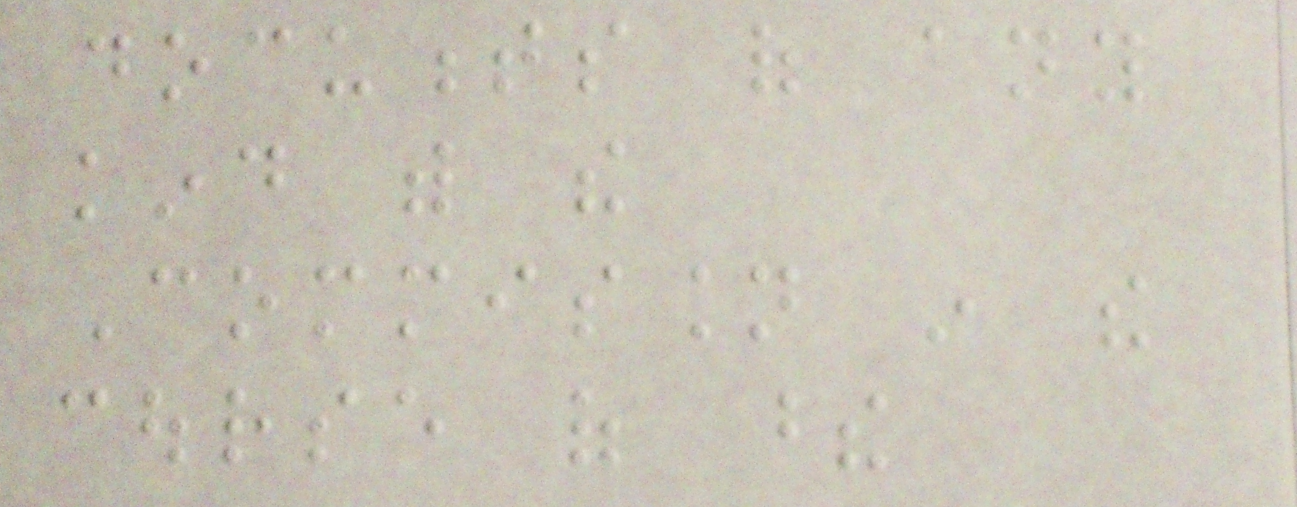documents of any
kind with the
Commission in the
course of these
